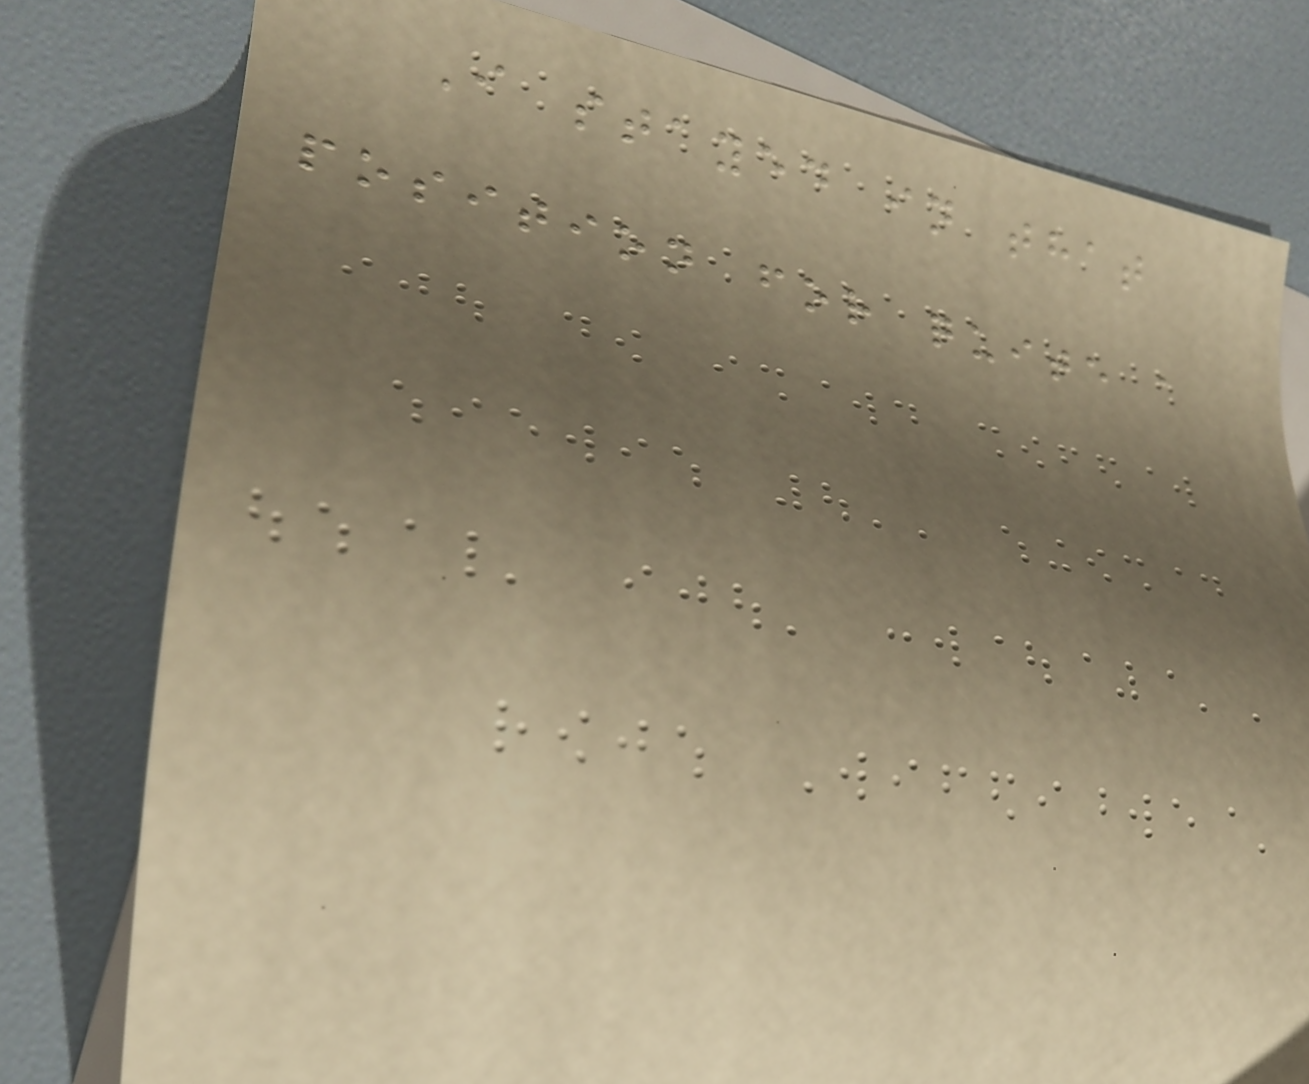I stayed in that
position for quite a
